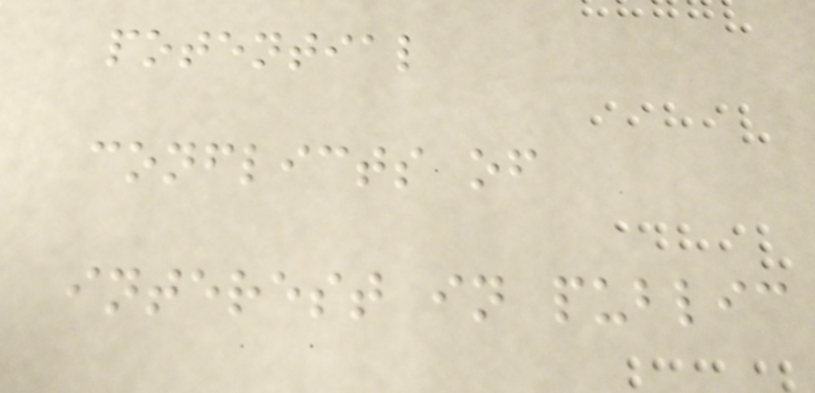potential
conflicts of
interest in public
